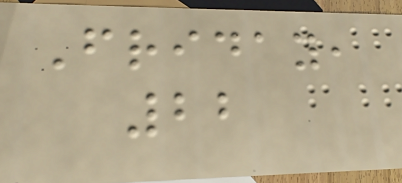Friday,
22
